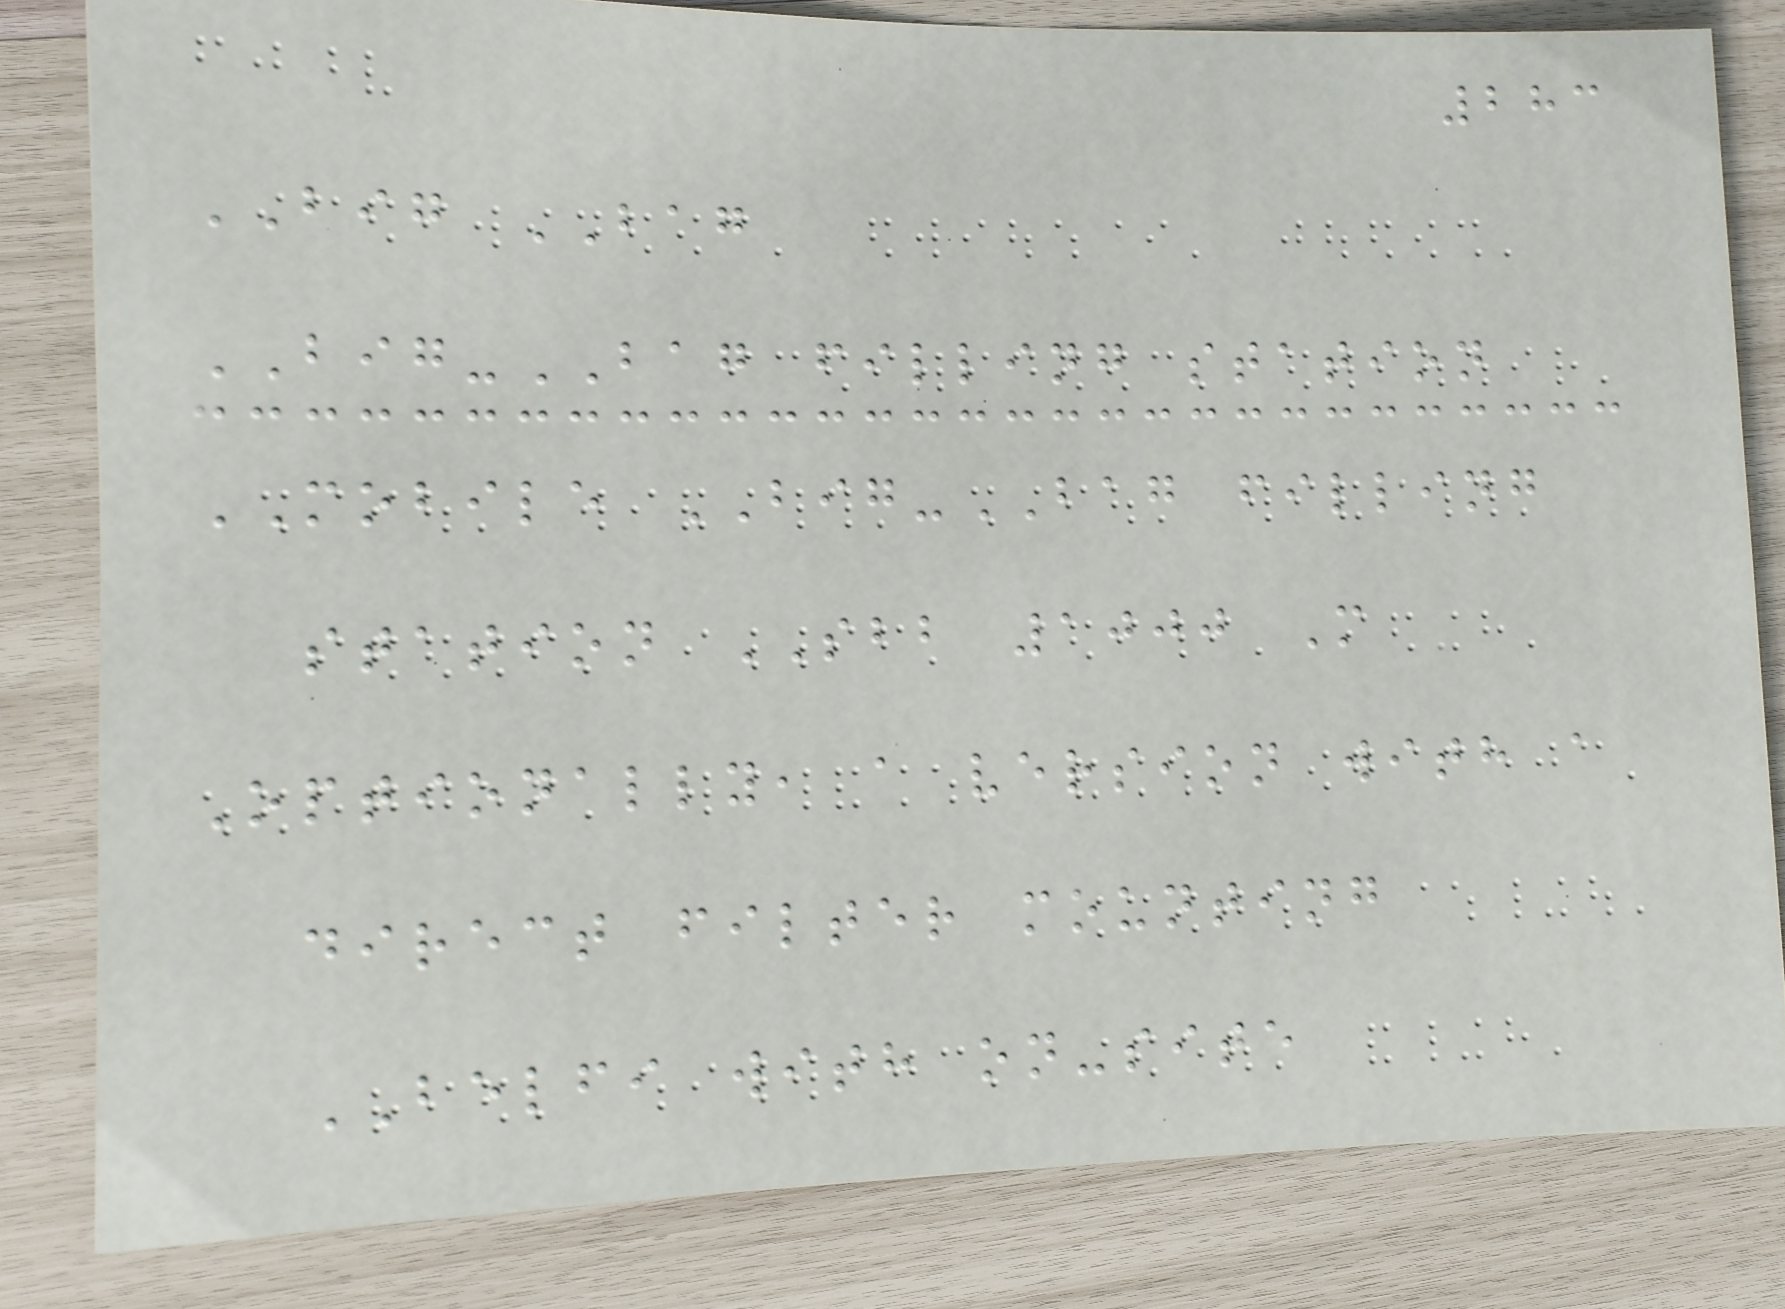283
BIG BAG
BIG-BAG filling station
MOBILE BIG-BAG filling
station SBB 1000 M
Optionally, a version with a
direct filter mounting
BELFI with on-site
